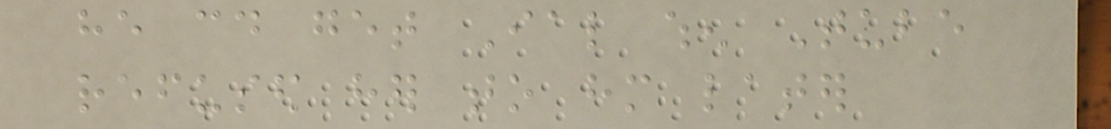he could get Ial when Tube
refused her to him later
